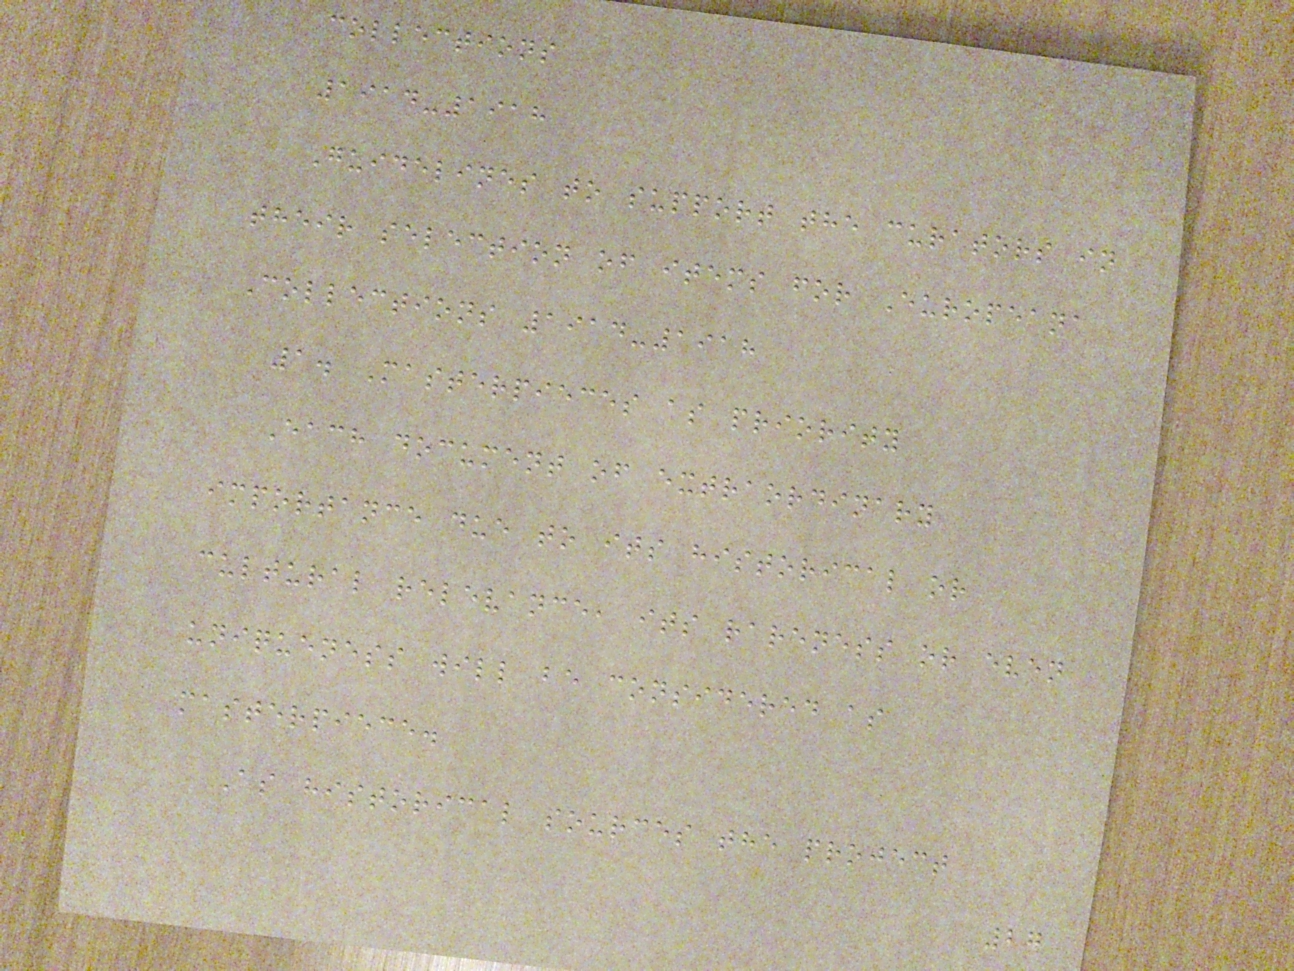collections
1914-1918
Guidelines to support the curators in
their selection of items for Europeana
Collections 1914-1918
1. Masterpieces as priority
Each document of extraordinary
importance due to its historical or
cultural relevance, its rareness or even
uniqueness will be considered as
masterpiece.
As historical sources the project
27
